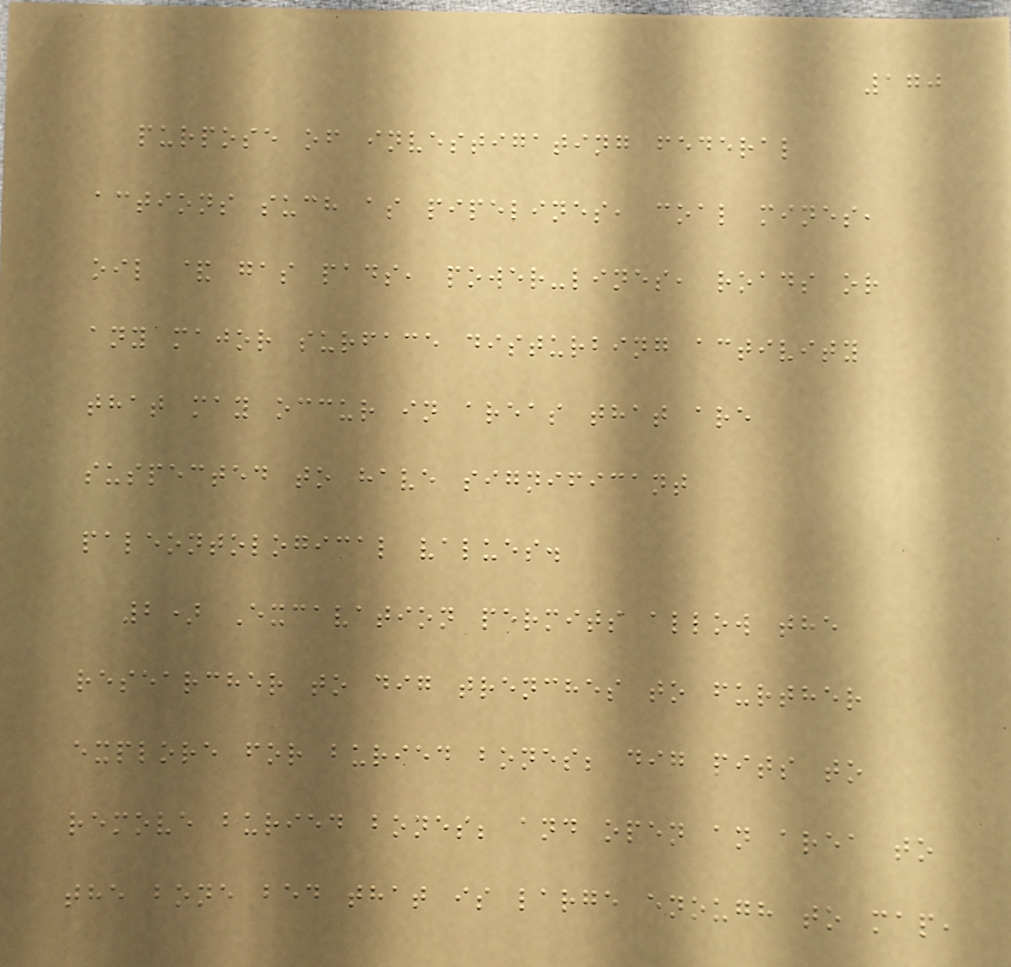170
purpose of investigating federal
actions such as pipelines, coal mines,
oil & gas pads, power-lines, roads or
any major surface disturbing activity
that may occur in areas that are
suspected to have significant
paleontological values.
2) Excavation permits allow the
researcher to dig trenches to further
explore for buried bones; dig pits to
remove buried bones; and open an area to
the bone bed that is large enough to map,
